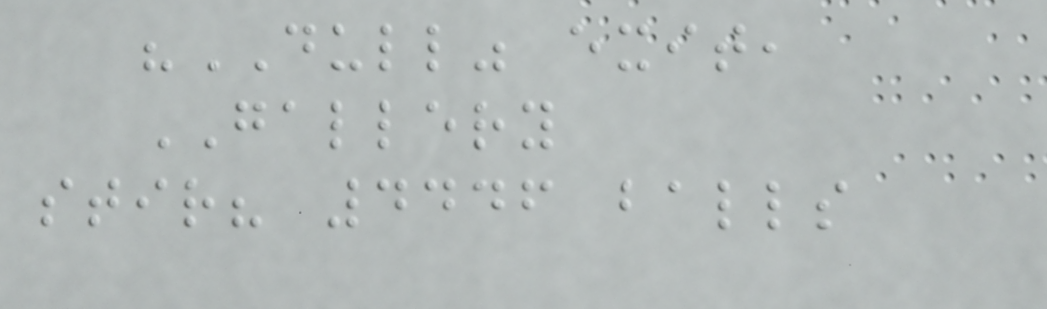"DULL" exit,
GALLERY
stir? 4446 balls
